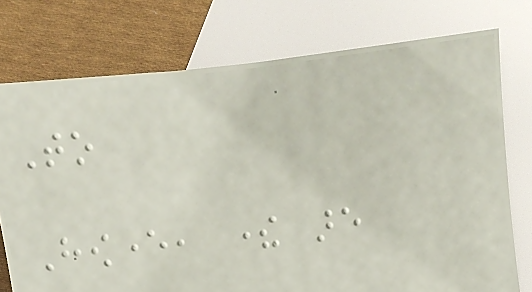To
However, there are
